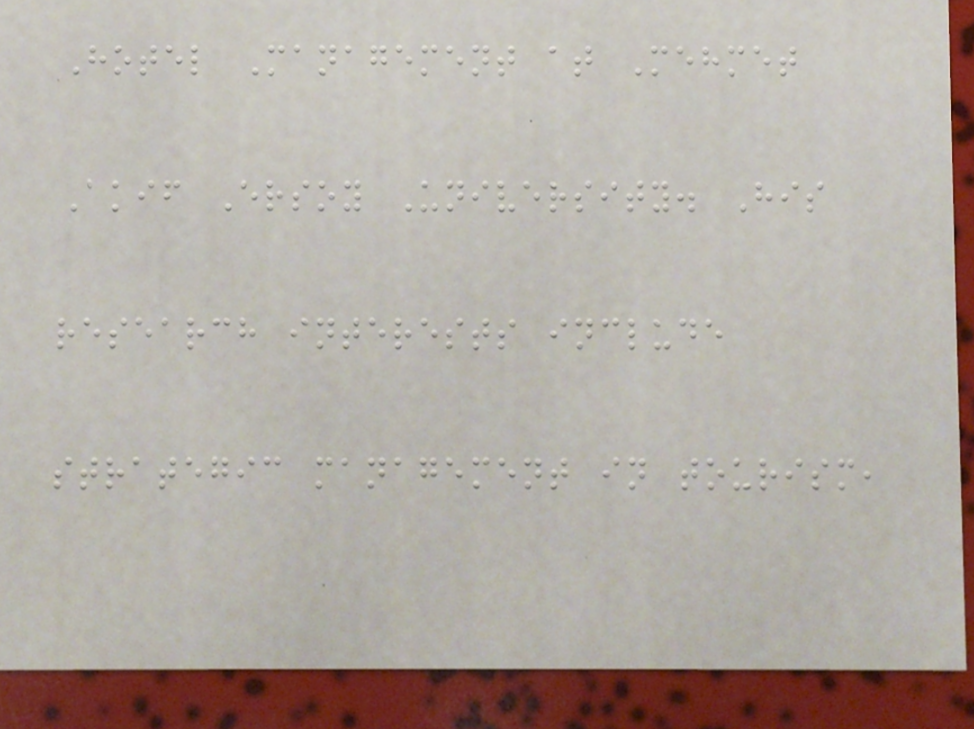Hotel Management at Mehmet
Akif Ersoy University. His
research interests include
strategic management in tourism,
